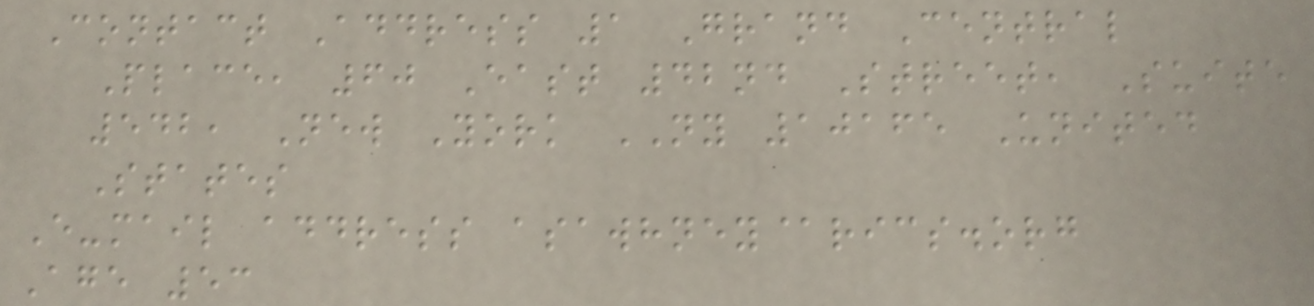Contact Address 1 Grand Central
Place, 60 East 42nd Street, Suite
542, New York NY 10165 United
States
E-mail address asawhney@rics.org
Age 53
